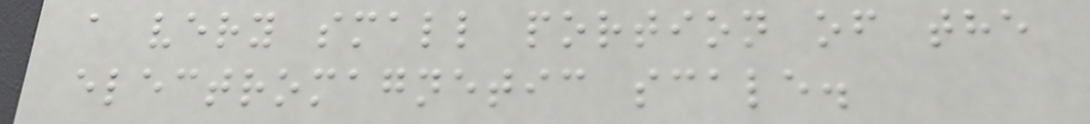a very small portion of the
electromagnetic scale.
